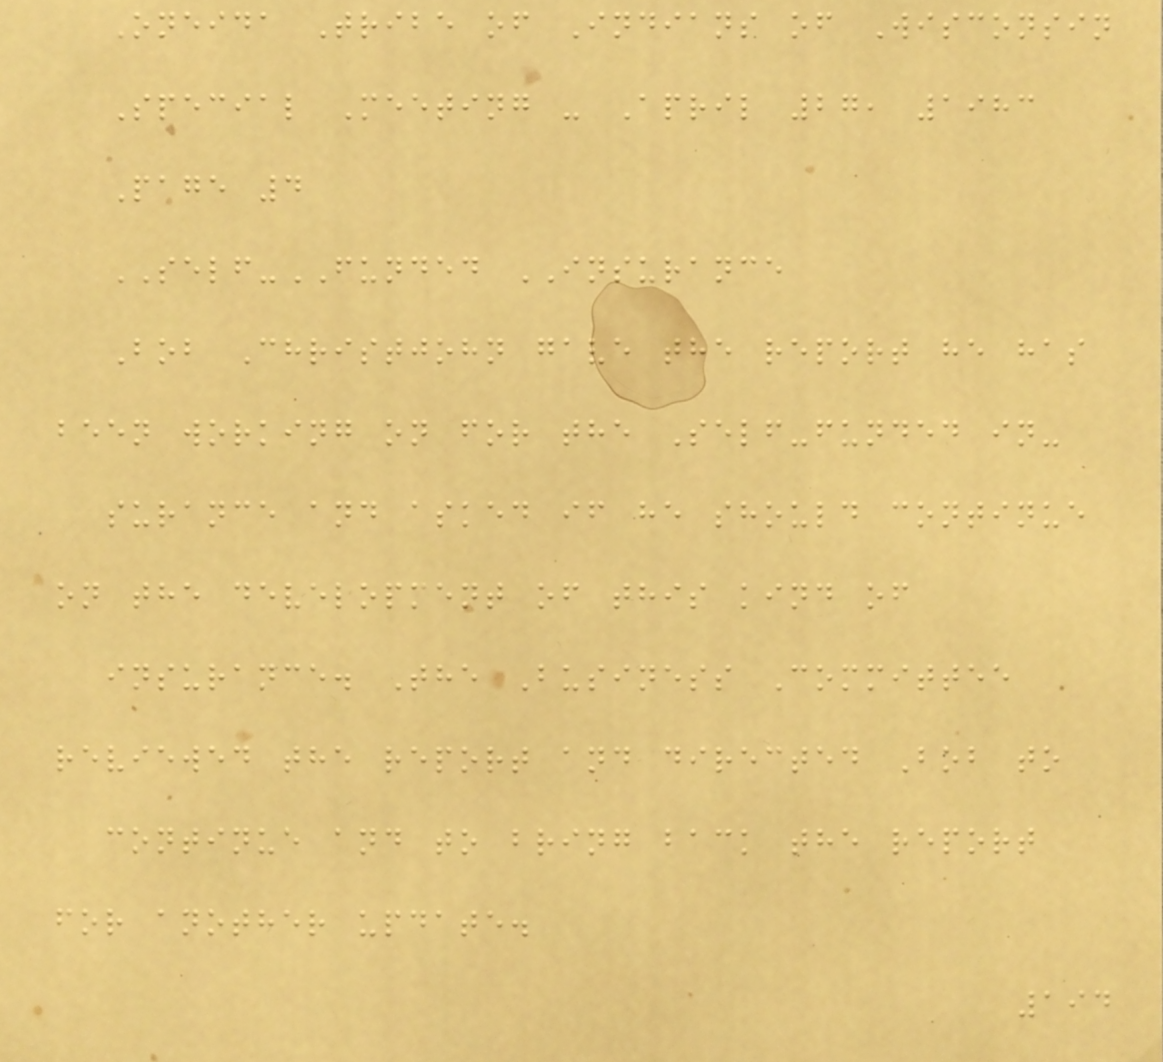Oneida Tribe of Indians of Wisconsin
Special Meeting - April 27, 1983
Page 4
SELF-FUNDED INSURANCE
Bob Christjohn gave the report he has
been working on for the Self-funded in-
surance and asked if he should continue
on the development of this kind of
insurance. The Business Committee
reviewed the report and directed Bob to
continue and to bring back the report
for another update.
194
